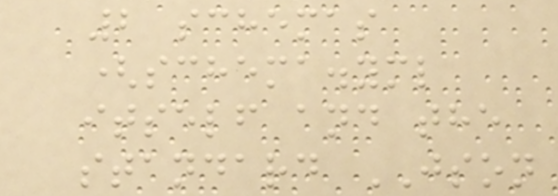2 schemas
(schema.yml
itself and the
standard JSON
